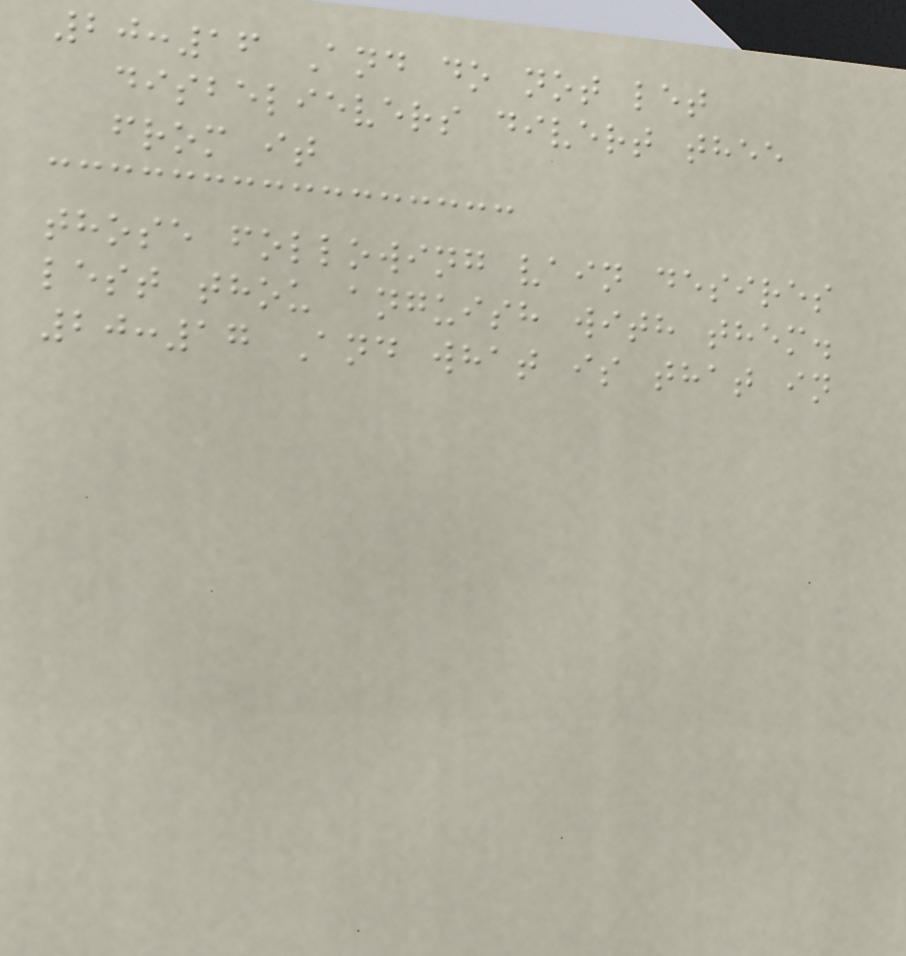20:16 And do not let
disbelievers divert thee
from it
those following vain desires
lest thou anguish with them.
20:17 And what is that in
